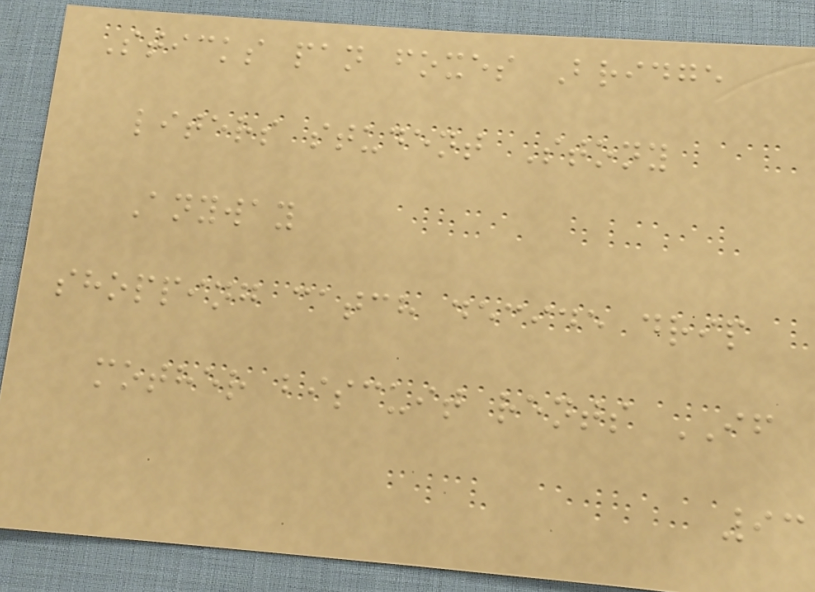Sticks pan foxes Bridge
liters student Stony
Anyway
shopping catch decide drip
mother biscuit rents IF
93
